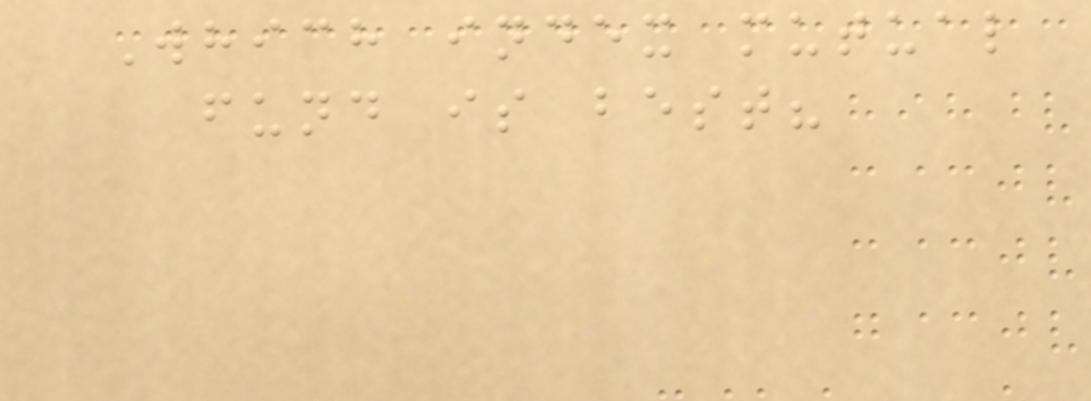Which index mutual
fund is best?
